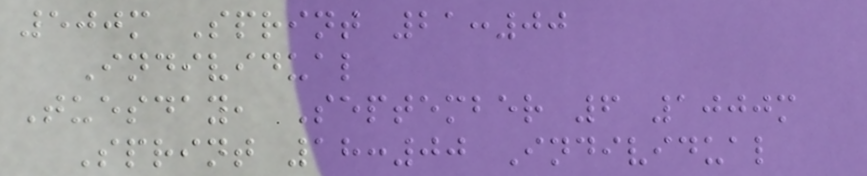500m Sprint 21:00
Individual
Tuesday, September 6 1000m
Sprint 18:00 Individual
